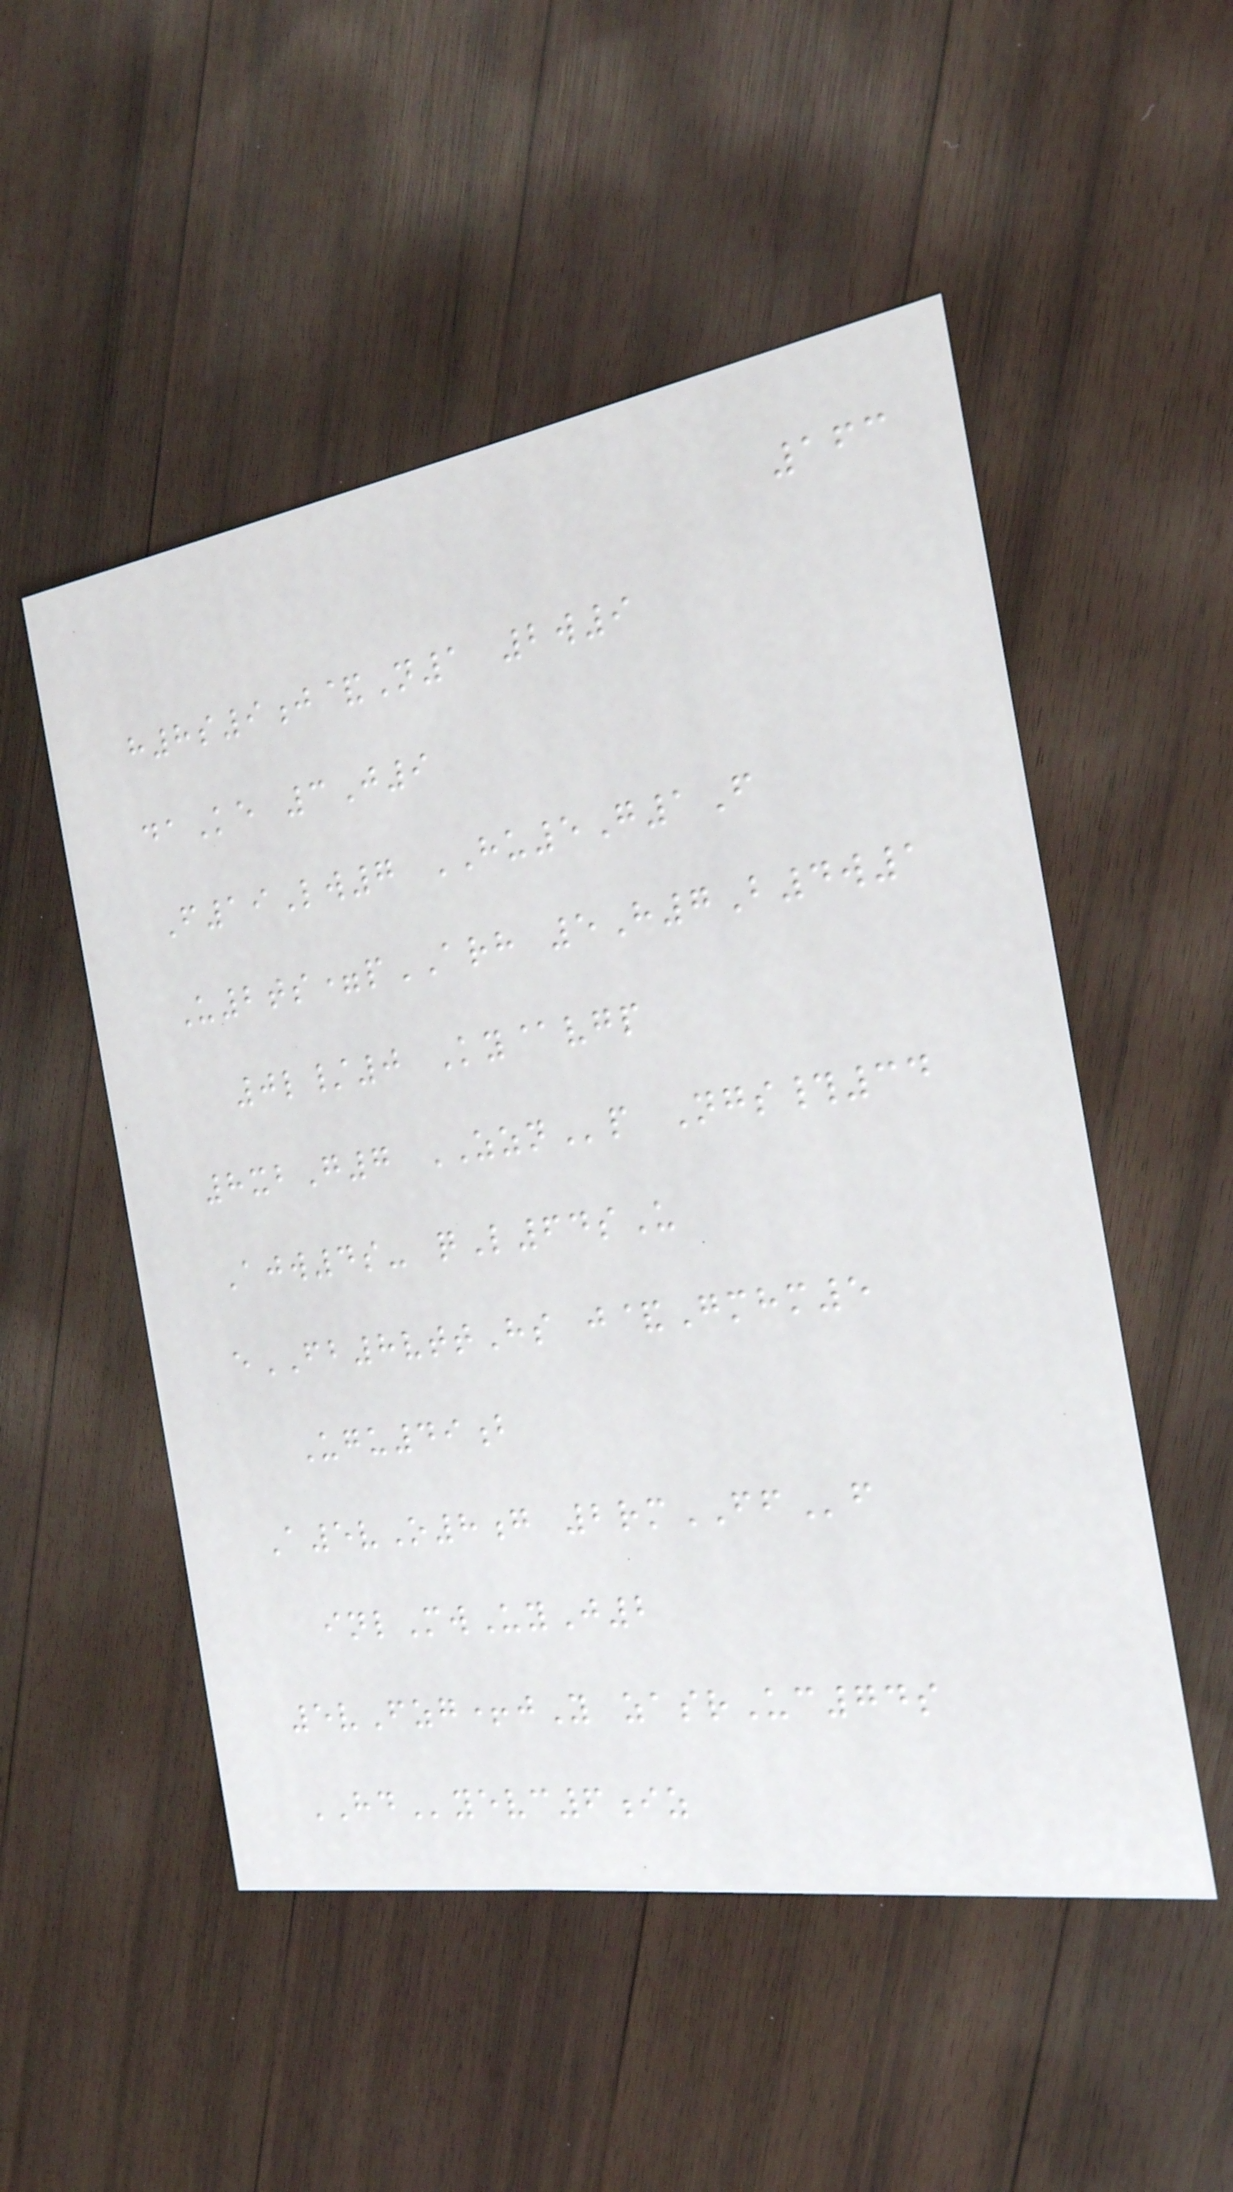163
h8s9j&N1 2w9
daKe 3J9
F19Lw7 HU5G1F
U2ts=pARH 5H7B4w1
0l/0 Ky@vgp
8xbG7 ZZNp Ngs#34
Ajw4s- qL64sU
eFB8vttHs j&Gmhm5
Ugu49b
A5vO8g 2rmFFf
inlMwUyJ2
5vFzg+jY zasrUc74s
HDyevc6iz
